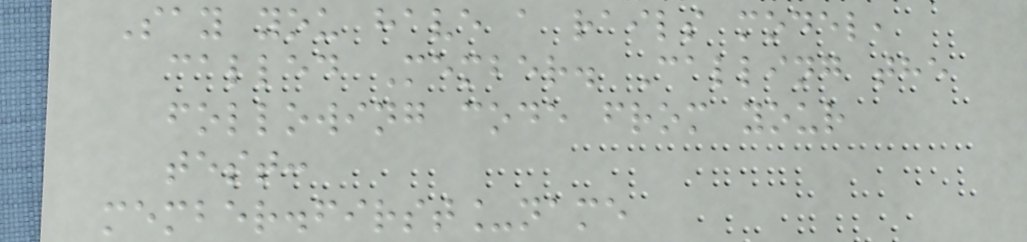Say you have a rails model,
called Member. Calling the
following code from your
test:
member.first_name
